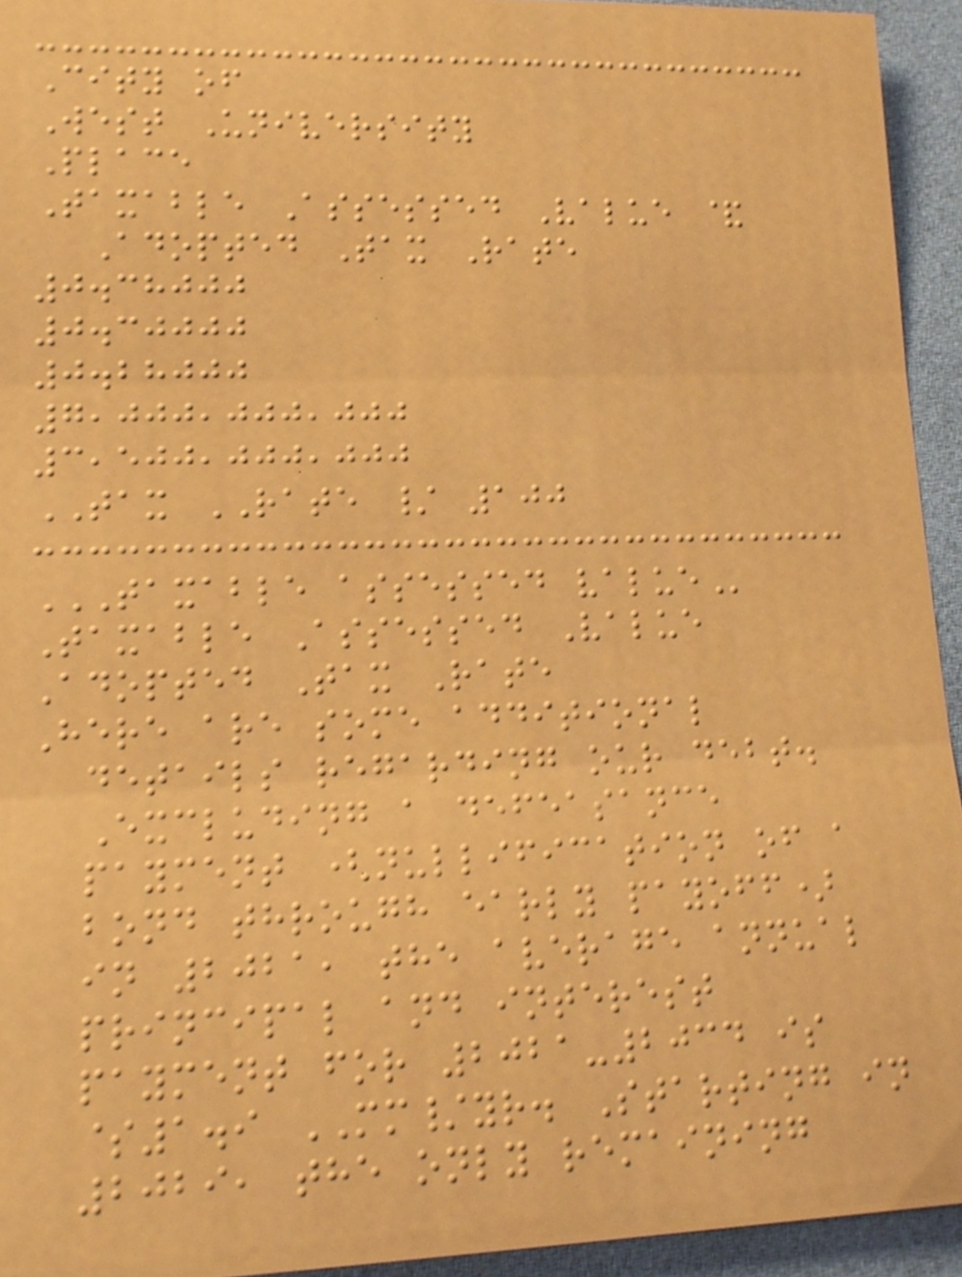City of
West University
Place
Taxable Assessed Value &
Adopted Tax Rate
0.38000
0.30000
0.28000
7,000,000,000
3,500,000,000
TAX RATE / 100
TAXABLE ASSESSED VALUE
Taxable Assessed Value
Adopted Tax Rate
Here are some additional
details regarding our debt.
Excluding a defeasance
payment (nullification of a
bond through early payoff)
in 2021, the average annual
principal and interest
payment for 2021-2034 is
$1.9 MM/yr. Starting in
2029, the only remaining
